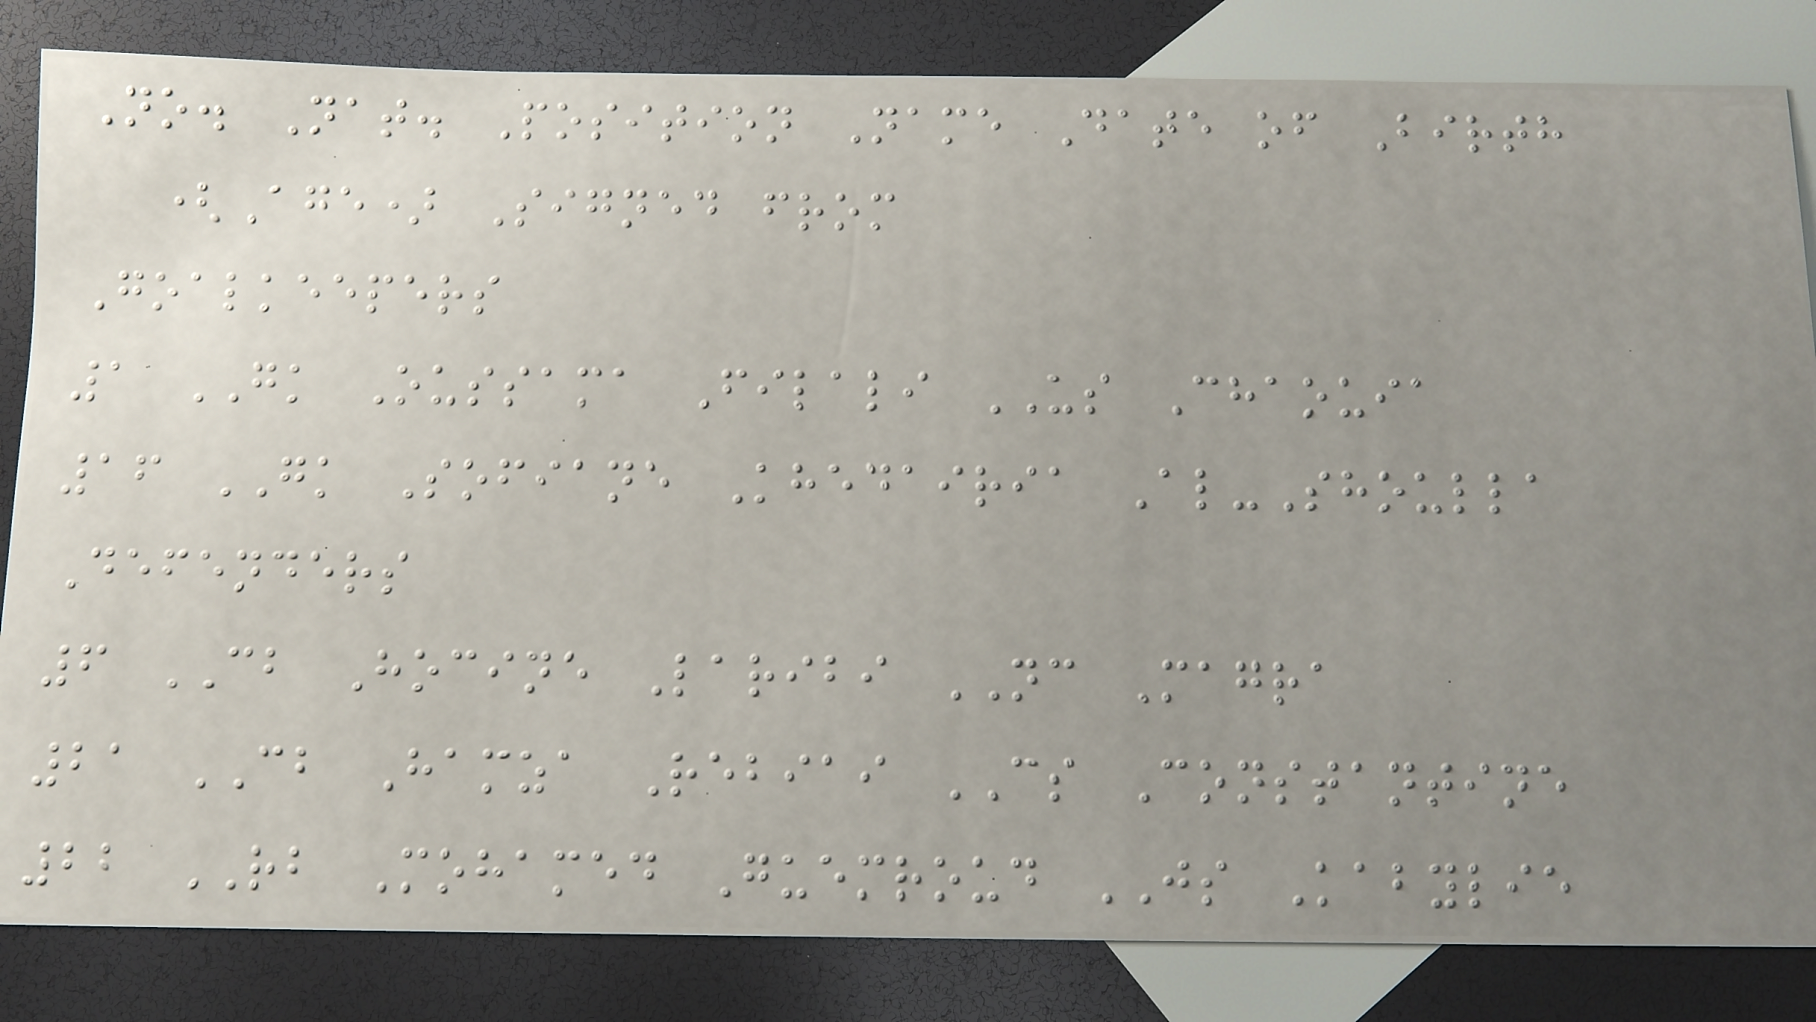No. Nat. Position Name Date of Birth
(Age) Signed from
Goalkeepers
1 GK Oussama Filali US Chaouia
16 GK Sofiane Khedairia Al-Shoulla
Defenders
6 CB Hocine Laribi NC Magra
21 CB Hamza Rebiai CS Constantine
22 RB Mohamed Guemroud JS Kabylie
